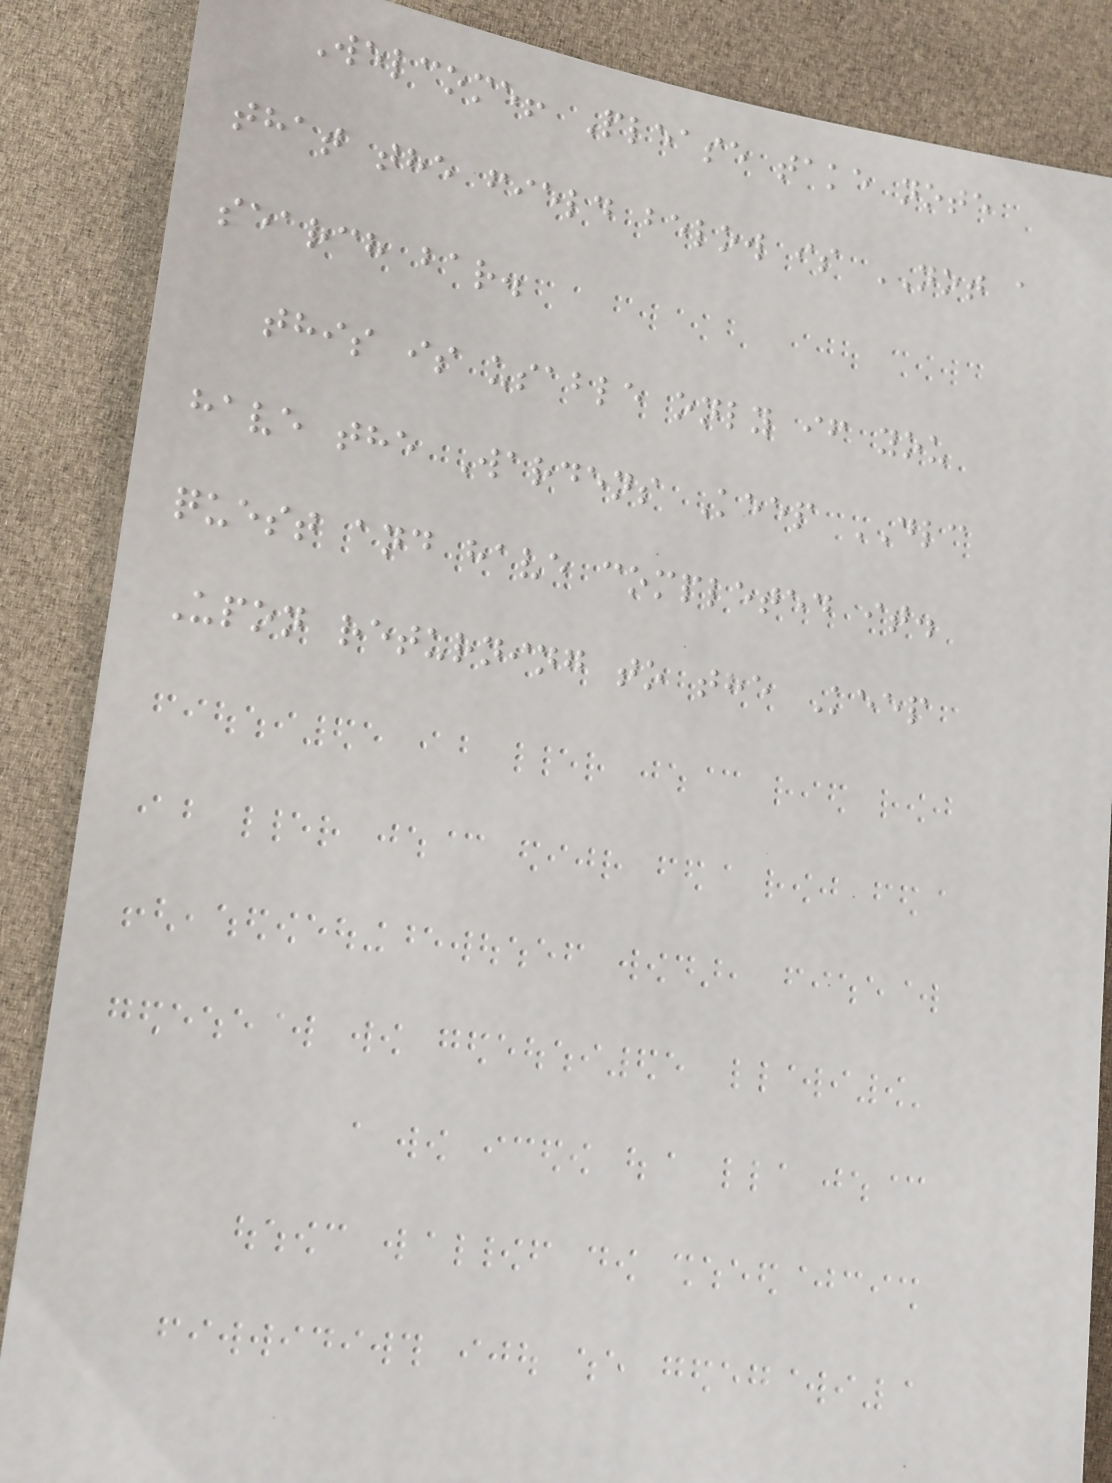Welcome! Please take note
that the field below is NOT a
search bar.
this is usable only if you
have the Wardens Keep DLC
quest and have completed it.
Upon returning to the Keep
